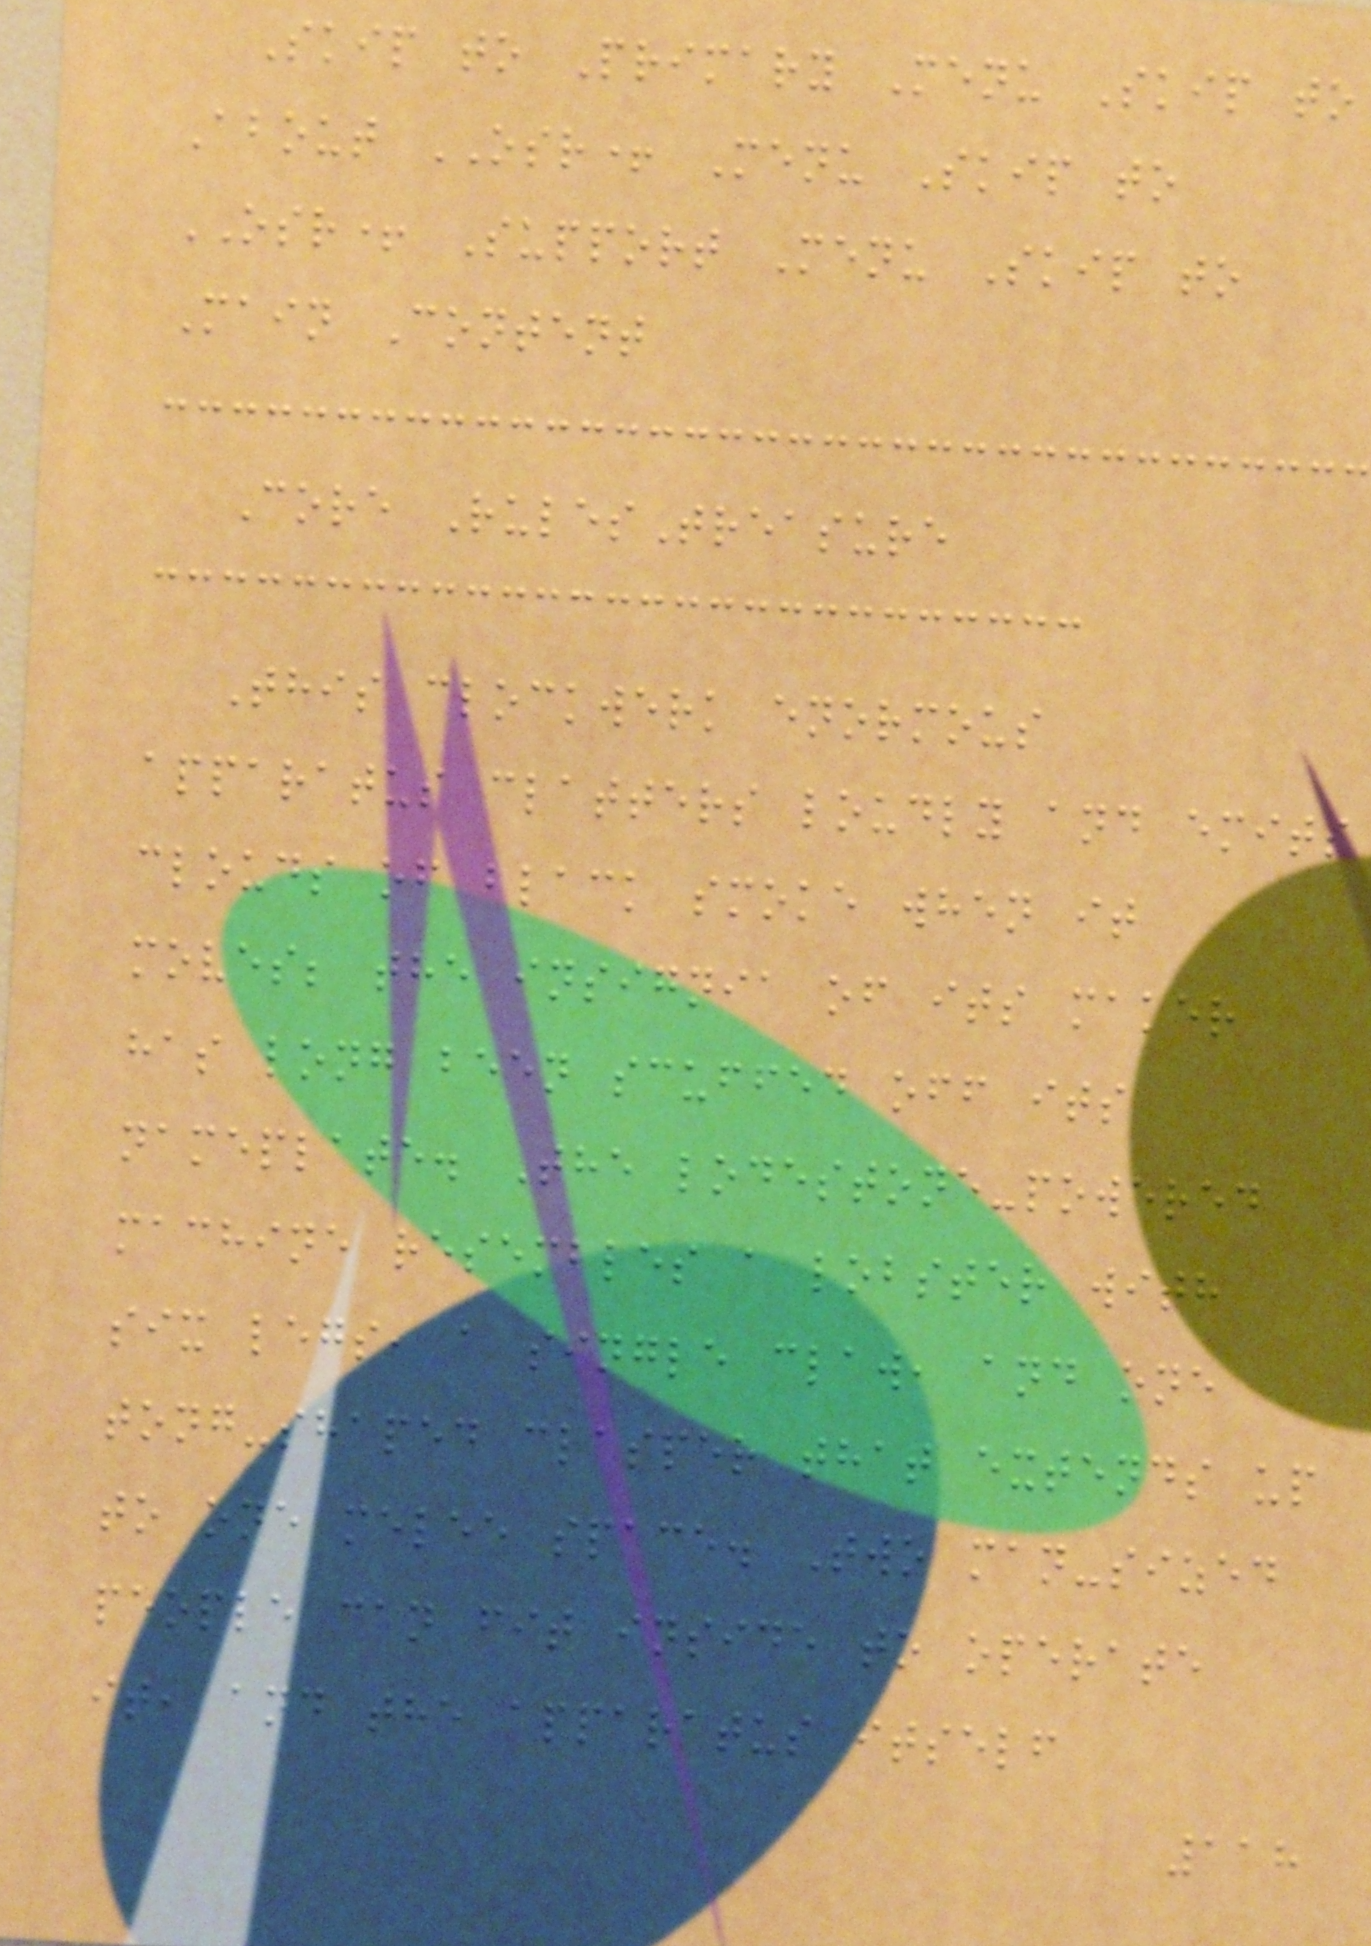Skip to Primary Menu Skip to
About OSR+ Menu Skip to
OSR+ Support Menu Skip to
Main Content
Core RulesTreasure
This clockwerk enormous
apparatus clatters loudly and emits
clouds of black smoke when it
moves; the insignia of its maker
has long been scuffed off its
nameplate. The lodestone-powered
machine resembles a lobster with
six legs, a single claw, and one
tong-shaped clasper that extends up
to one melee space. Two man-sized
people can fit inside to operate
it, and the apparatus itself
118
